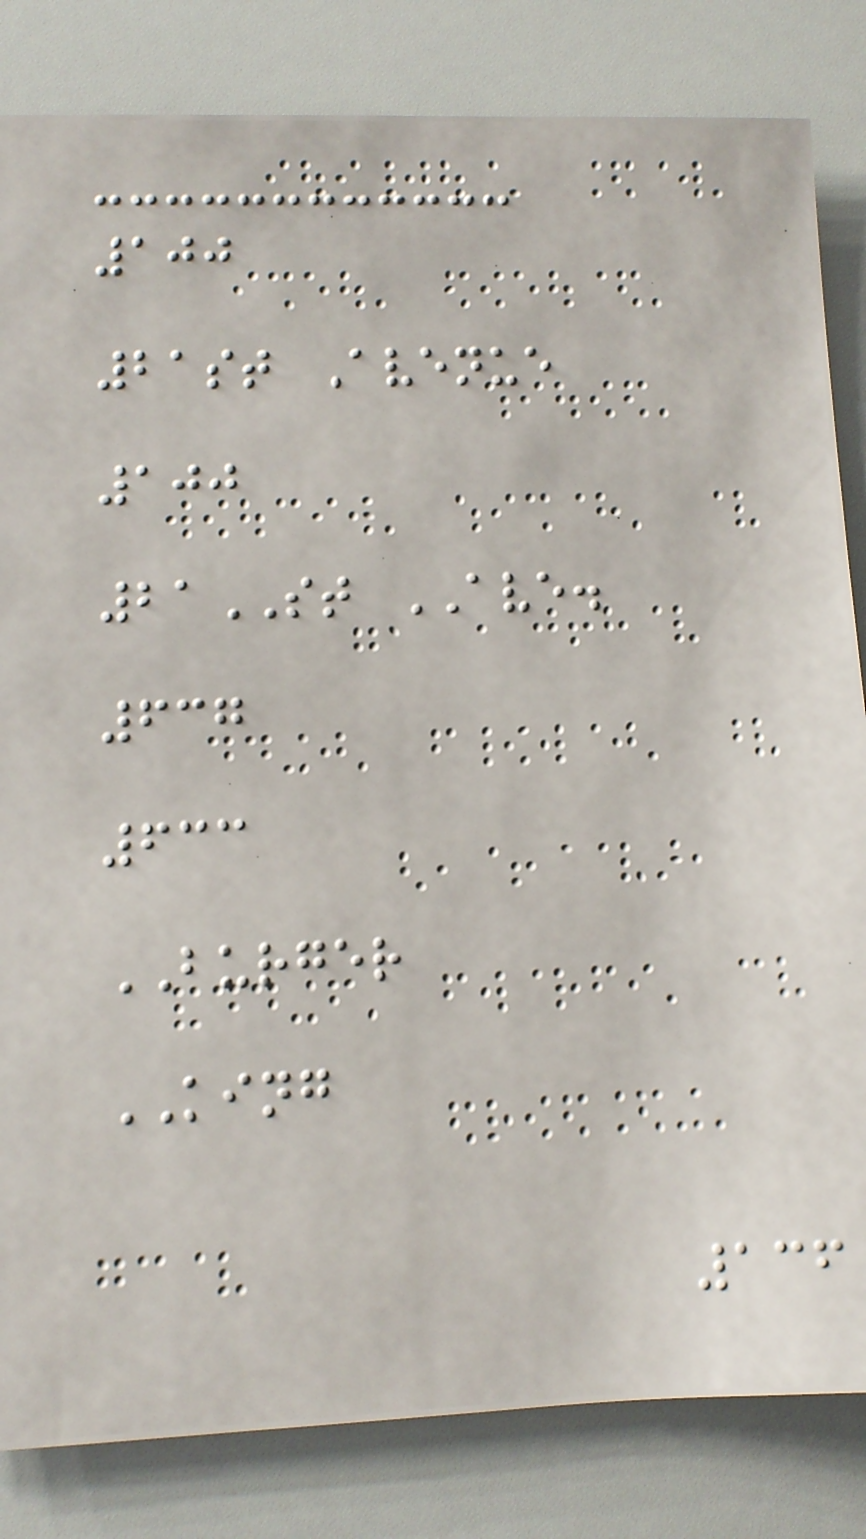100
21st Avenue
100
21ST AVE.
637
633
BURGER
KING
136
